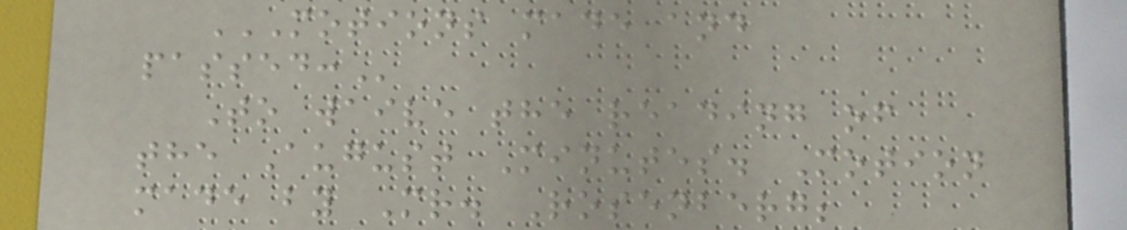MOTIONS MADE AND
PASSED:
To waive the reading of
the August Minutes. Motion
made by Mr. Rosenberg;
